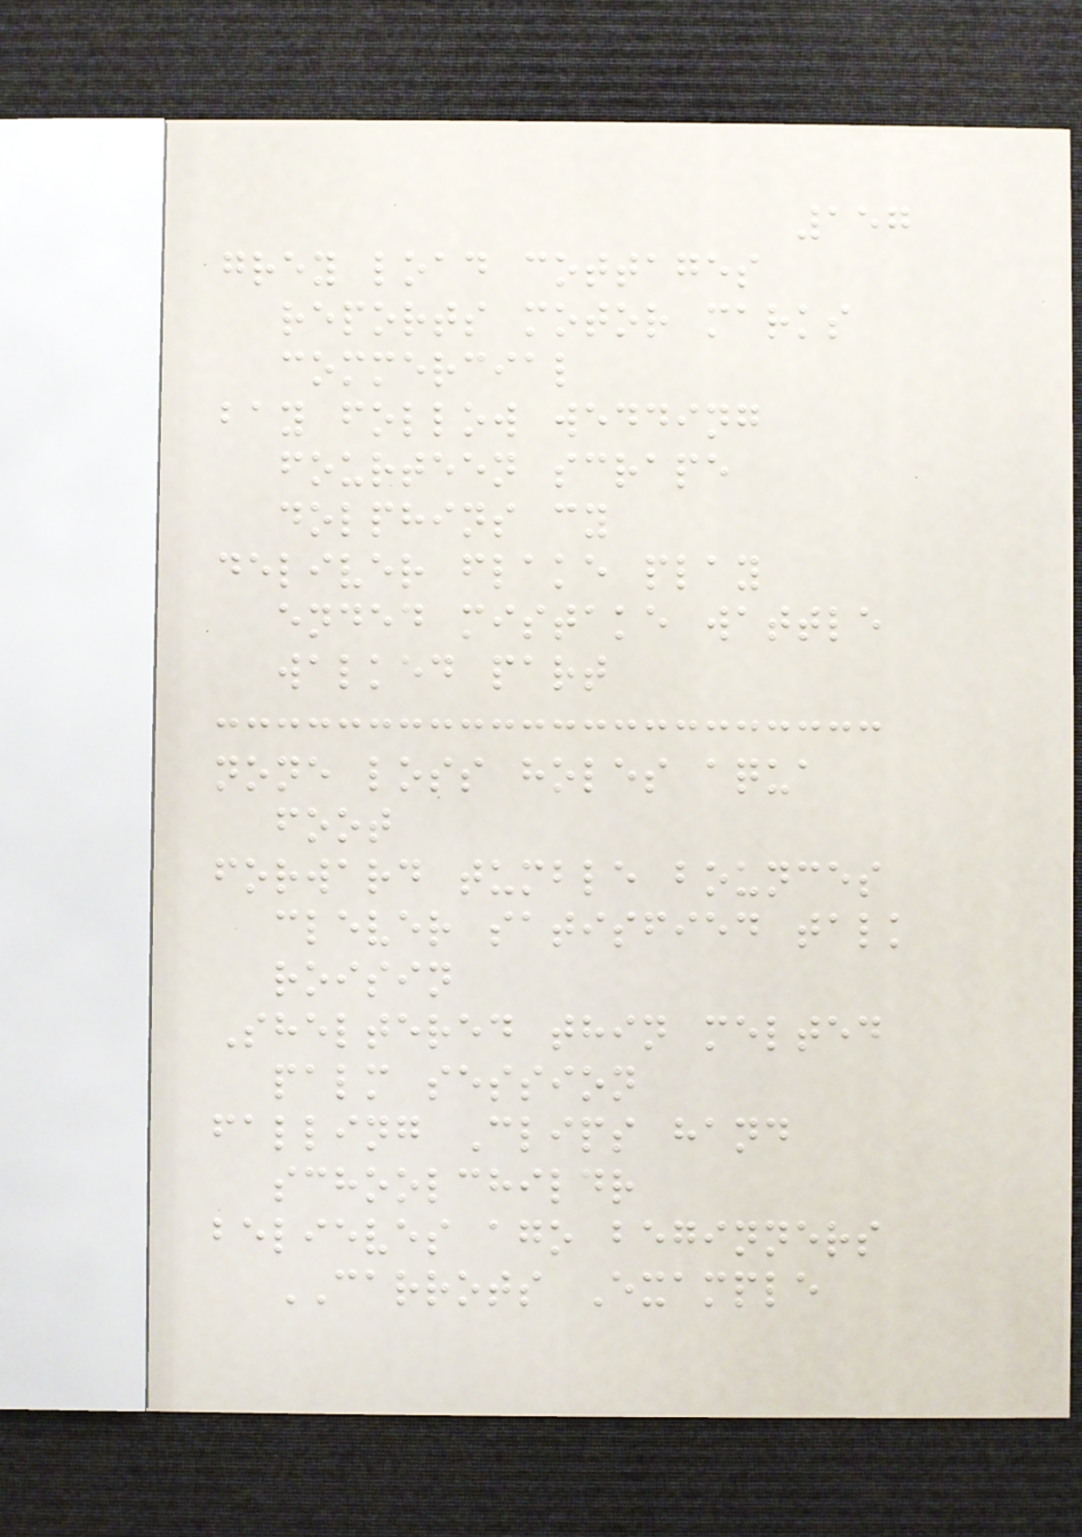157
grey load cottages
reports motor marks
commercial
bay follow wedding
fourteen scrape
dolphins cy
deliver flake play
ended mistake wattle
walked part
none loss holes aqua
foot
forward tumble bounces
clever satisfied talk
roisin
Sheltered thin melted
palm session
falling Clips hand
schoolchildr
believes ago beginners
CARROTS Example
